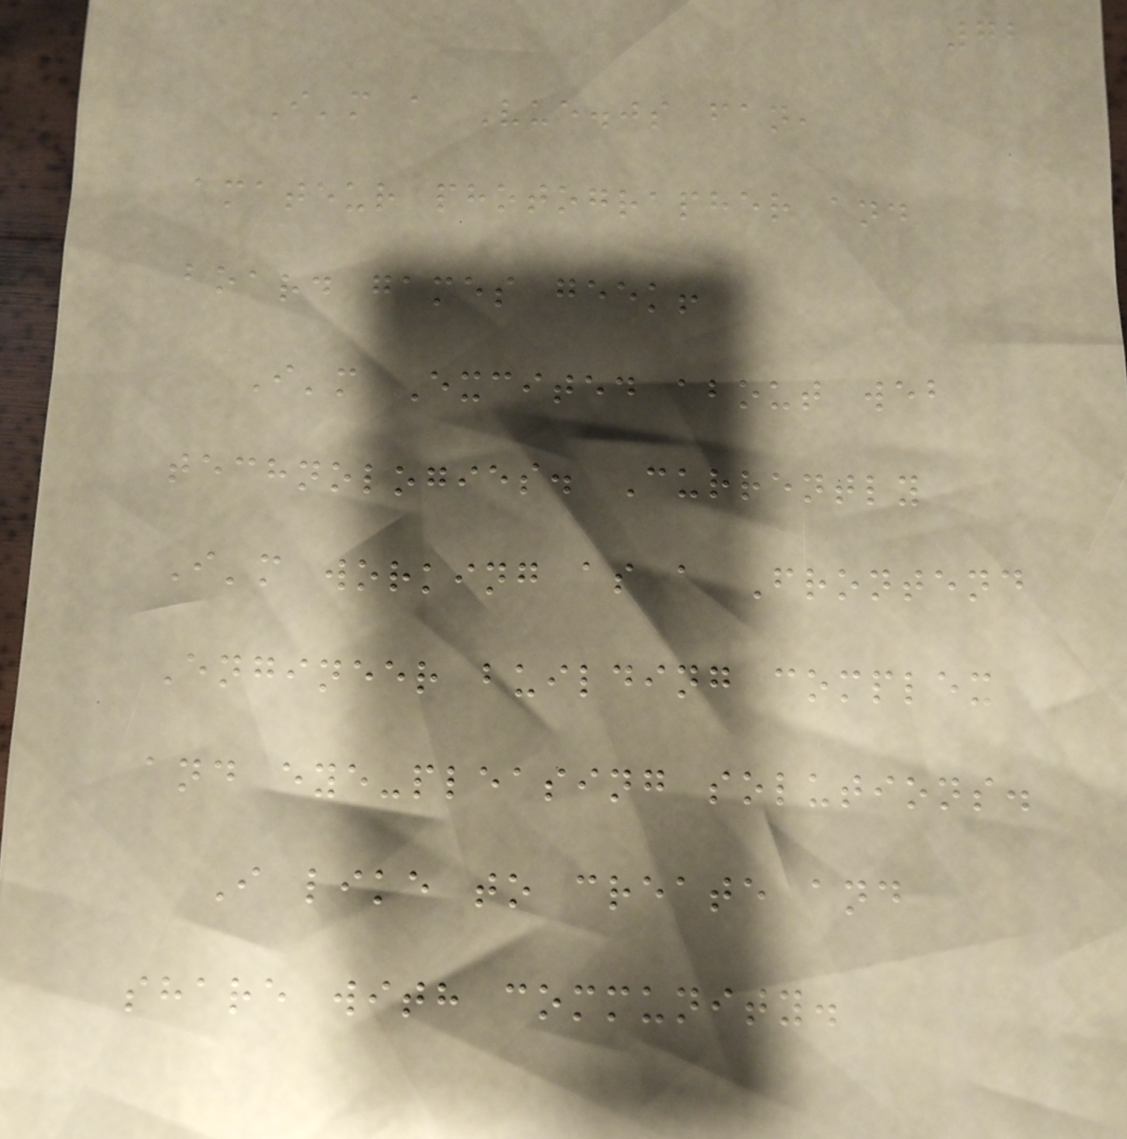72
I'm a Vue.js fan,
amateur photographer and
board games geek!
I'm Excited about web
technologies. Currently
I'm working as a Frontend
Engineer building complex
and eye-pleasing solutions.
I like to create and
share with community.
